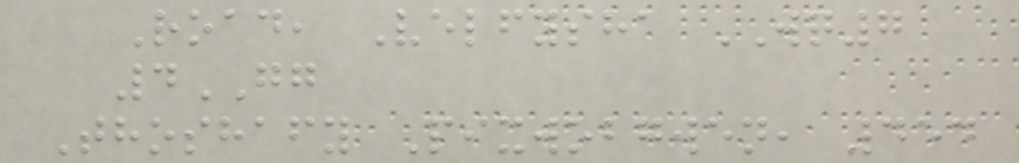Road, Velfysha WQ7
4GG
Thoshafy Pixwobgwen, 454
